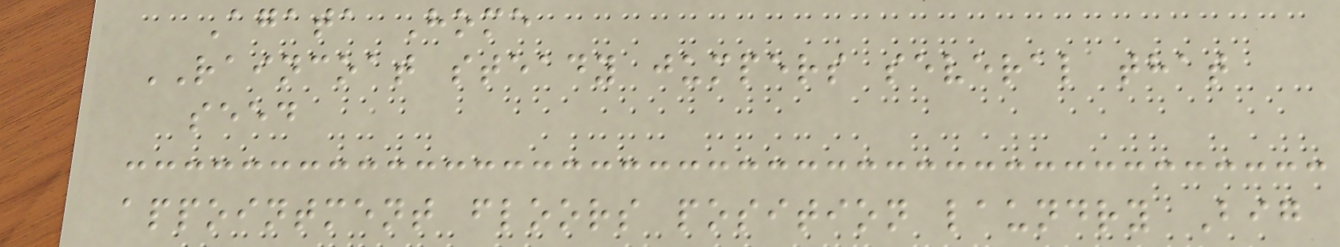Agata Home
RAINCOAT steady jumpers several that
seed
appointment floors position laundry Big
